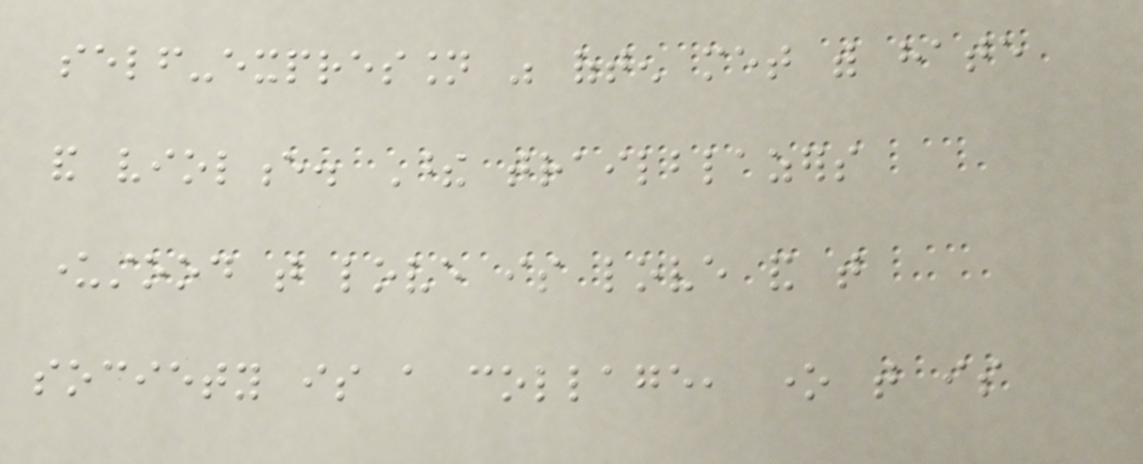self-expression was often met with hate
and violence. These trailblazers
understood that love is love and that
society is a collage, one that is
